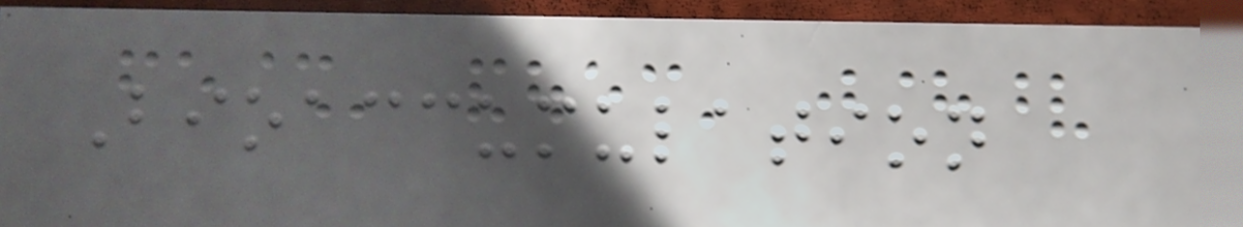Bioaccumulation
